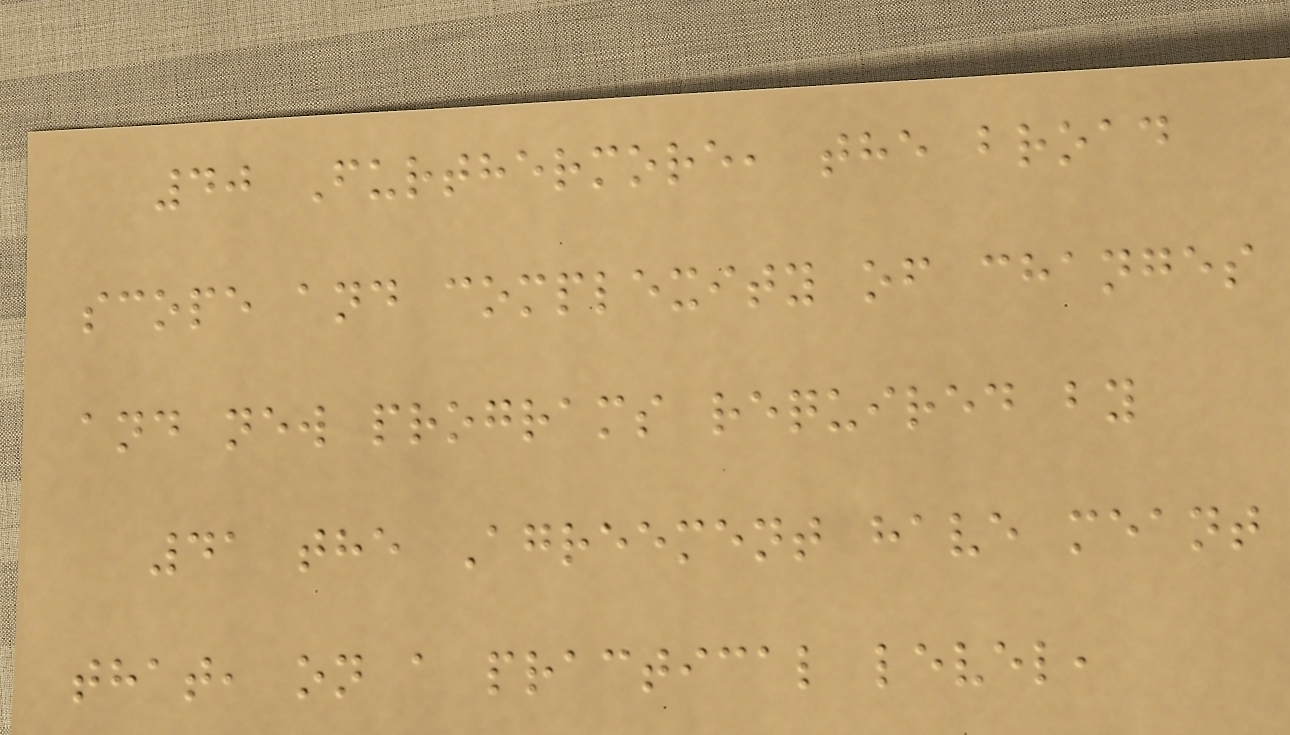40 Furthermore, the broad
scope and complexity of changes
and new programs required by
41 the Agreement have meant
that, on a practical level,
